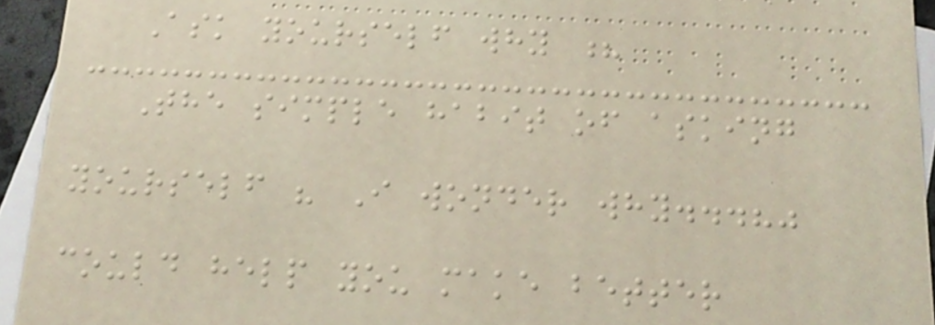Ask yourself why ?
The simple habit of asking
yourself " I wonder why...?"
could help you make better
